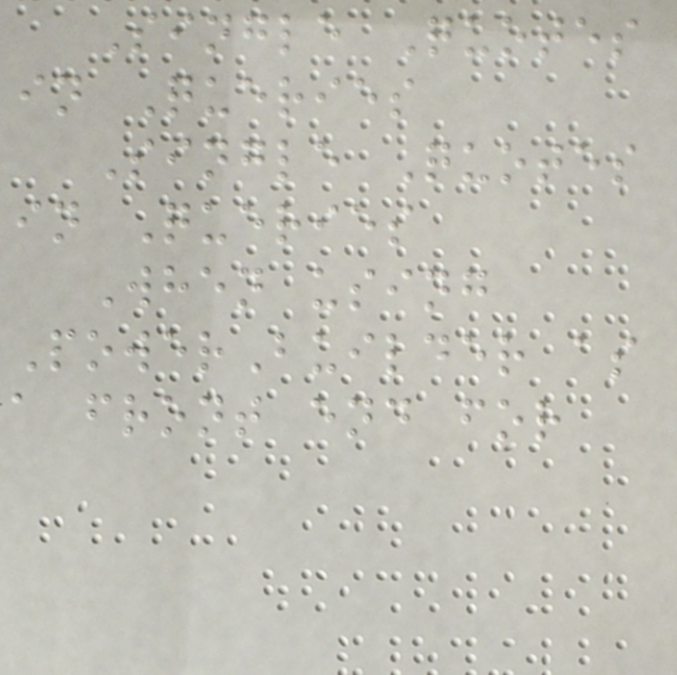Single Quotes
in Queries
Single Quotes
in Queries
When using
PowerBuilder as
a front end for
